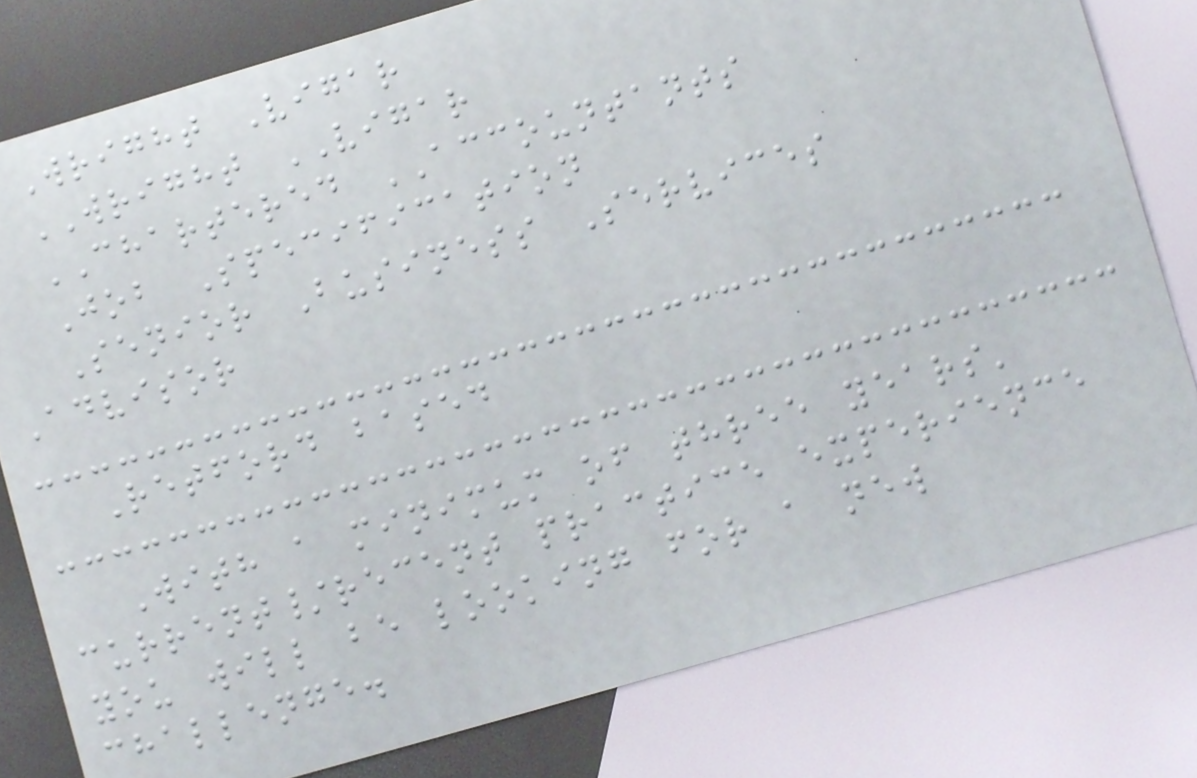Wright Vigar
WRIGHT VIGAR
CHARTERED ACCOUNTANTS
Job Specification
Senior Business Services
Advisor
Retford based
With a minimum of three years'
current/recent practice experience
you will be looking for a new
challenge.
